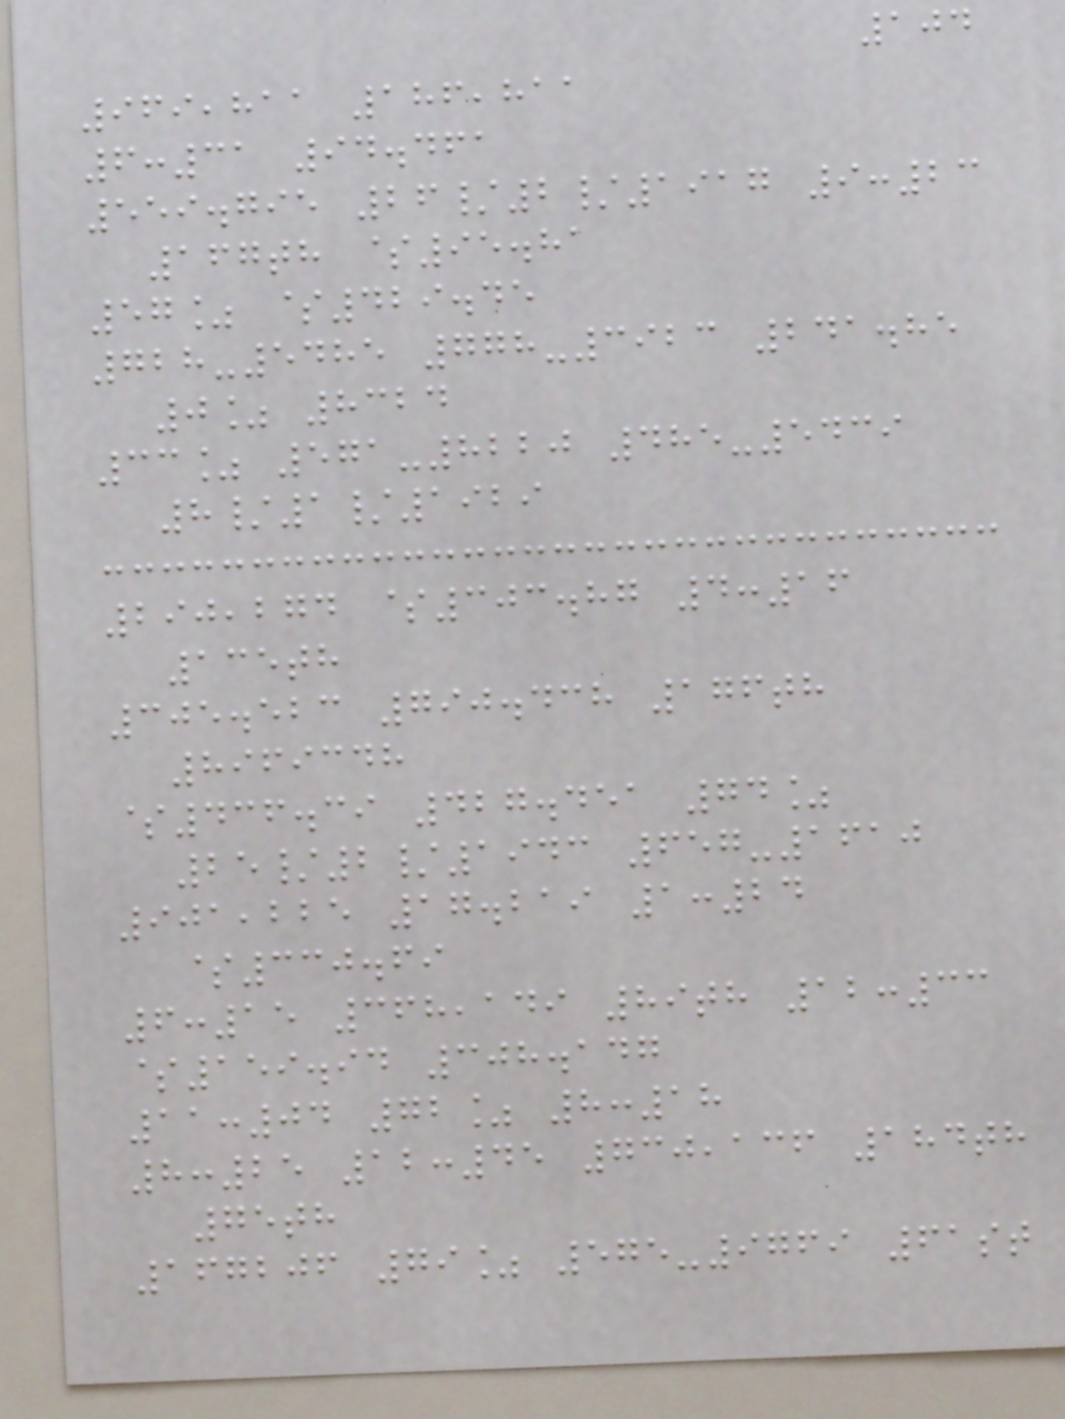104
969,811 186,811
6:31 94.461
559.795 26/2/1917 9:23
167th $95.81
57% $429.45
728-5485 778-3923 241.85
0% 8324
33% 571-8220 485-5439
8/1/1929
290,274 $303.87 4:16
135th
305.523 790.438 176th
8969348
$436.39 427.451 74%
25/2/1943 657-1610
901,225 17.219 1:24
$330.69
6:15 368,149 89th 12:33
$159.94 308.147
11:04 72% 8:18
8:25 12:45 730,136 184th
75th
167206 79% 575-9769 61st
